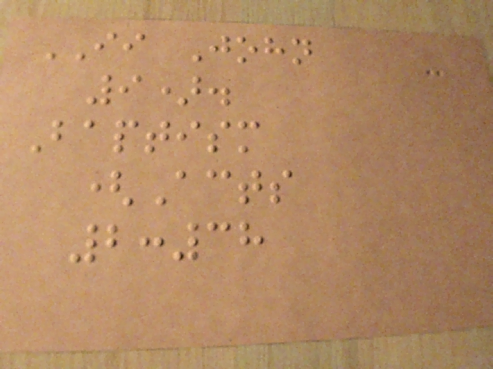II John
9).
Baptism
(Acts
2:38
